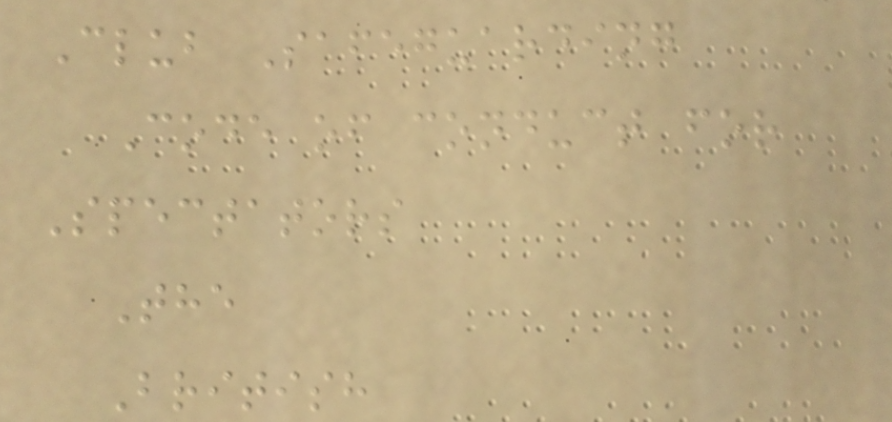Club Safeguarding
Code of conduct for
Spectators
The
British
